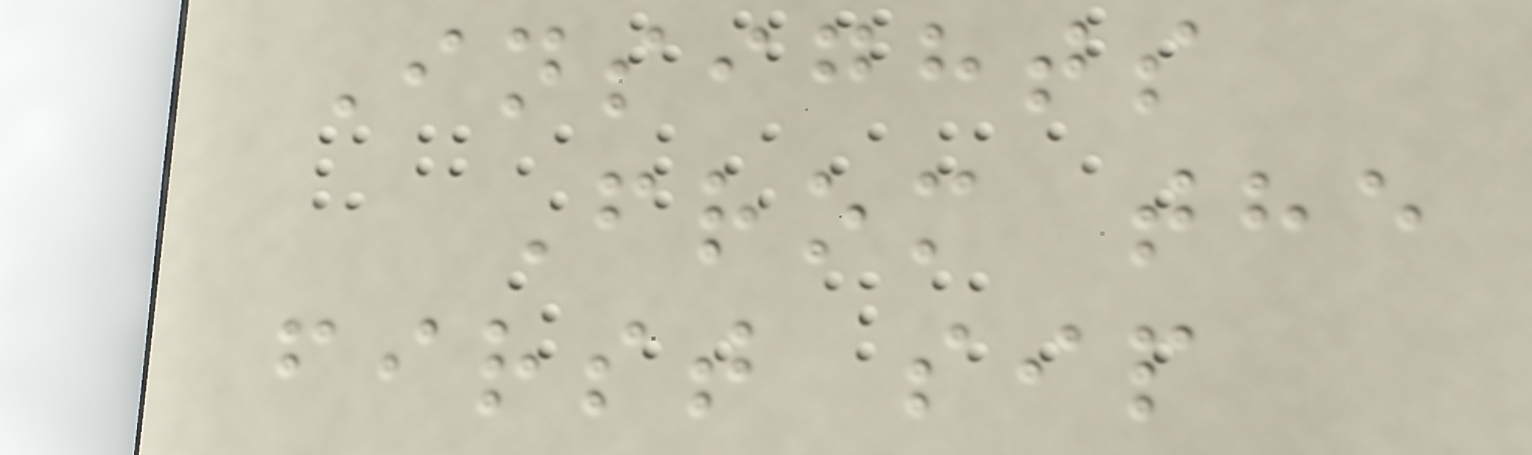Insights
From the
first sip
